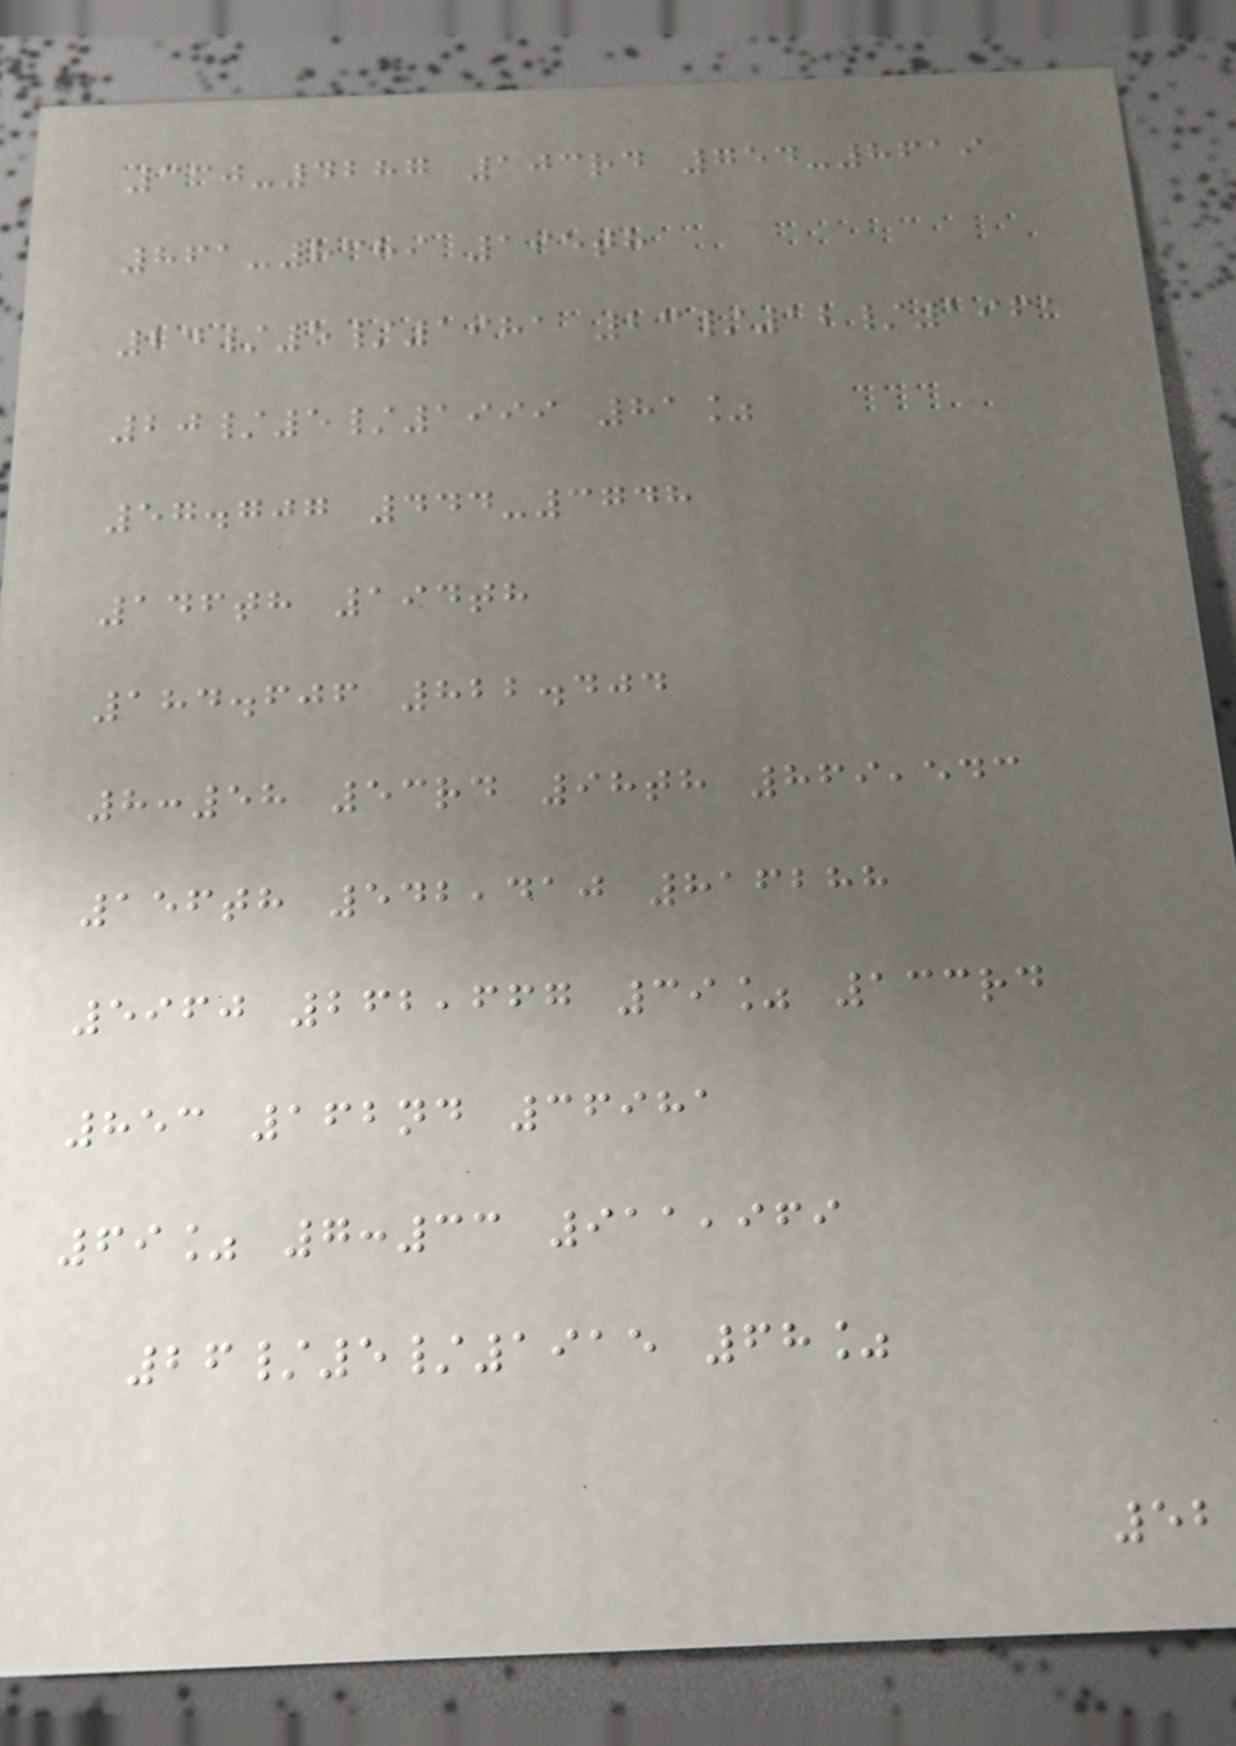330-4287 103rd 754-8619
861-8389 195th
24/5/1981 23/12/1961
20/5/1999 81%
57.707 444-3748
146th 194th
184.606 822.404
8:58 53rd 98th 869,543
156th 542,410 816288
5960 262,667 39% 133rd
853 162nd 36981
69% 7:33 911,969
26/5/1915 68%
52
